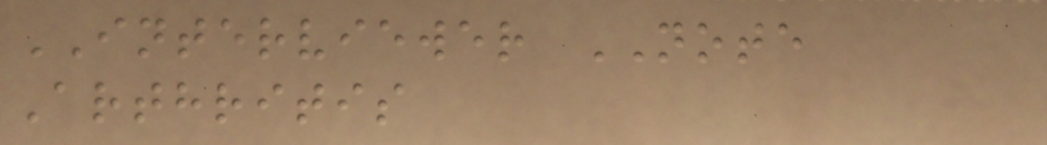INTERVIEWER NOTE
Arthritis
